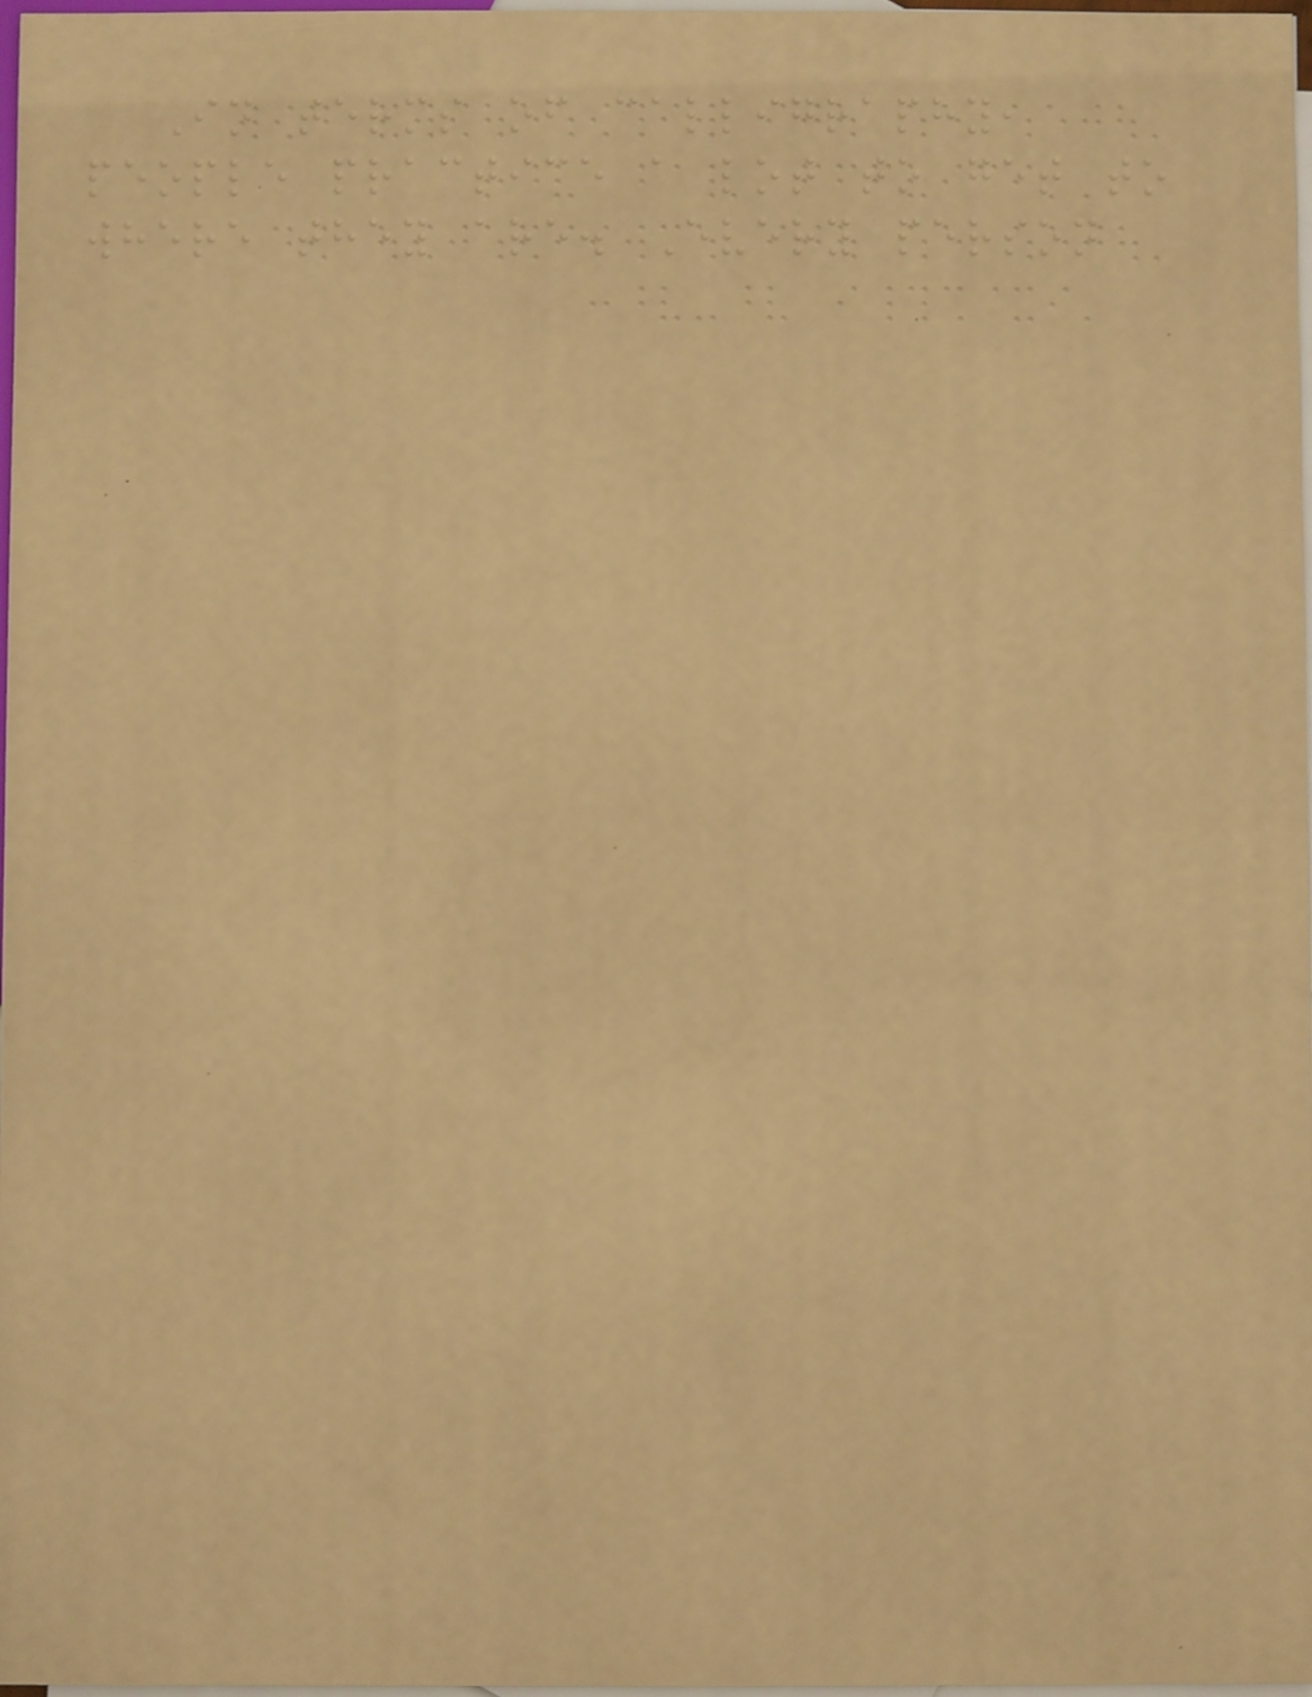In terms of calligraphy,
people practice a lot to get to
where they are. Every person
